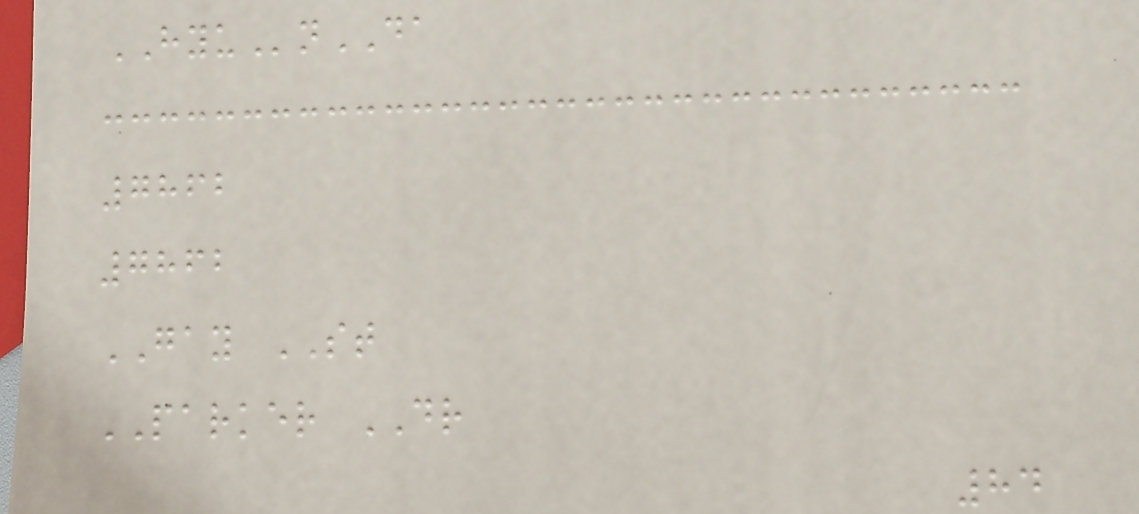HYUnDA
7862
7862
GAY ST
PARKER DR
84
